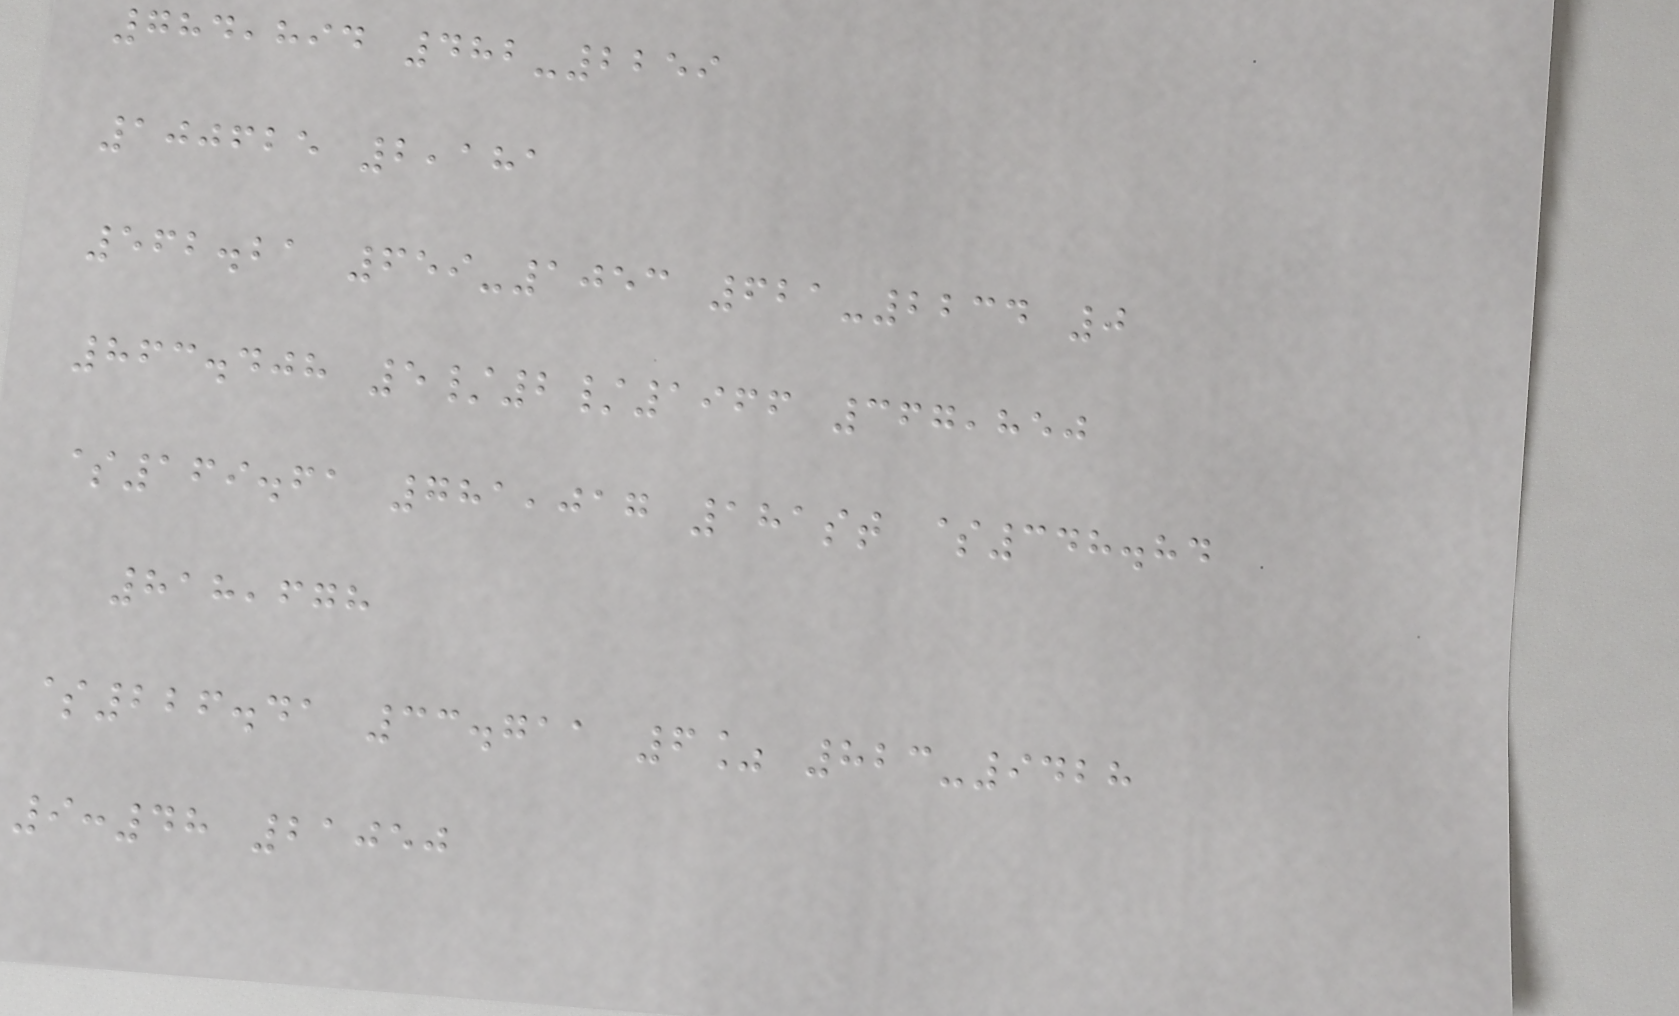784,894 482-2259
100625 2,181
562.21 659-1053 621-2234 0
863.408 5/2/1966 367,850
$169.61 781,017 181st $348.84
818,678
$226.41 33.711 6% 823-9428
9:48 21050
